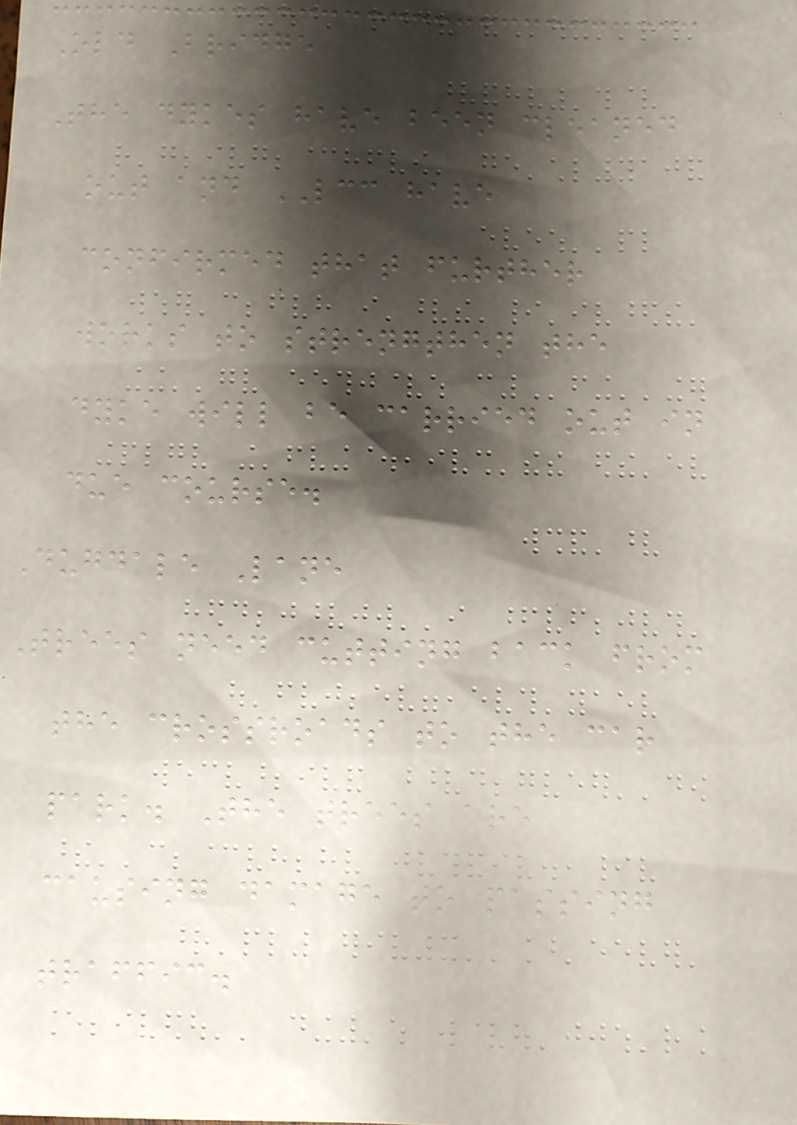Old Bridge
The dykes have been cleaned
out and LCC have
confirmed that further
works to strengthen the
dyke will be carried out in
due course.
Dugdale Lane
Trees need cutting back from
the crossroads to the car
park. The trees are
causing damage to passing
traffic.
